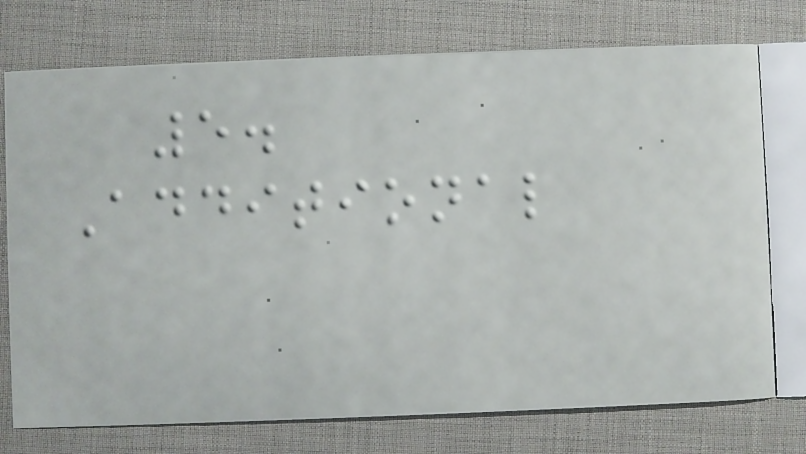5.
Additional
